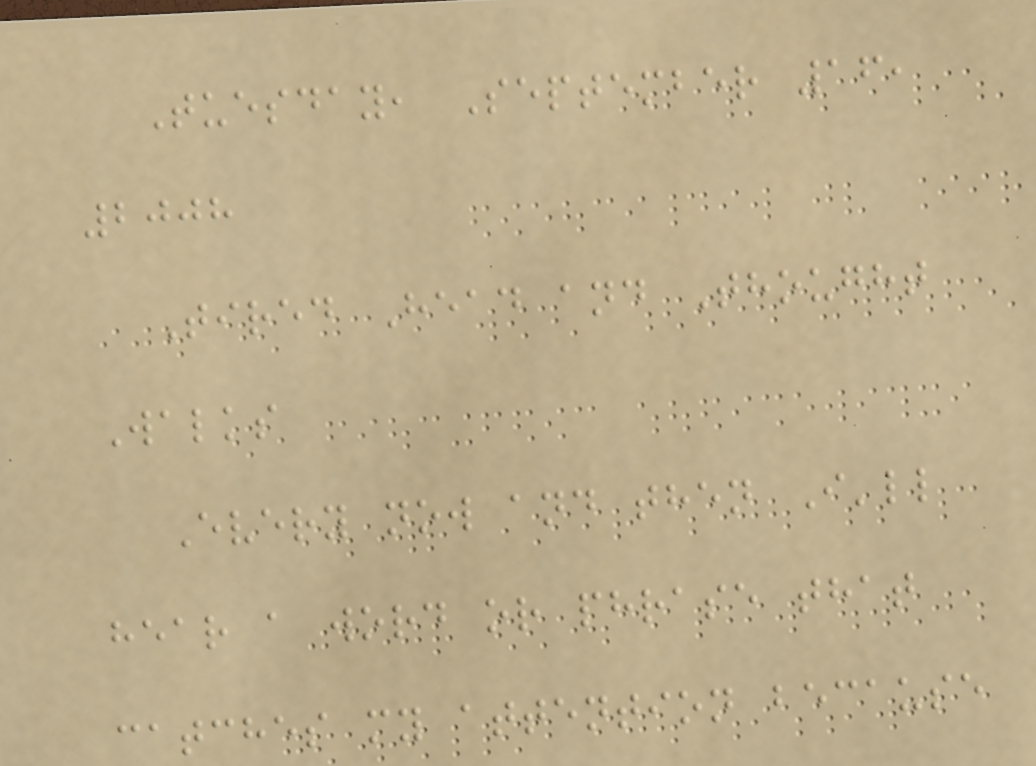Tuesday, September 16,
2008
Tired Head and Thought
Walks
Every now and then I'll
hear a word or phrase that
catches my attention because
